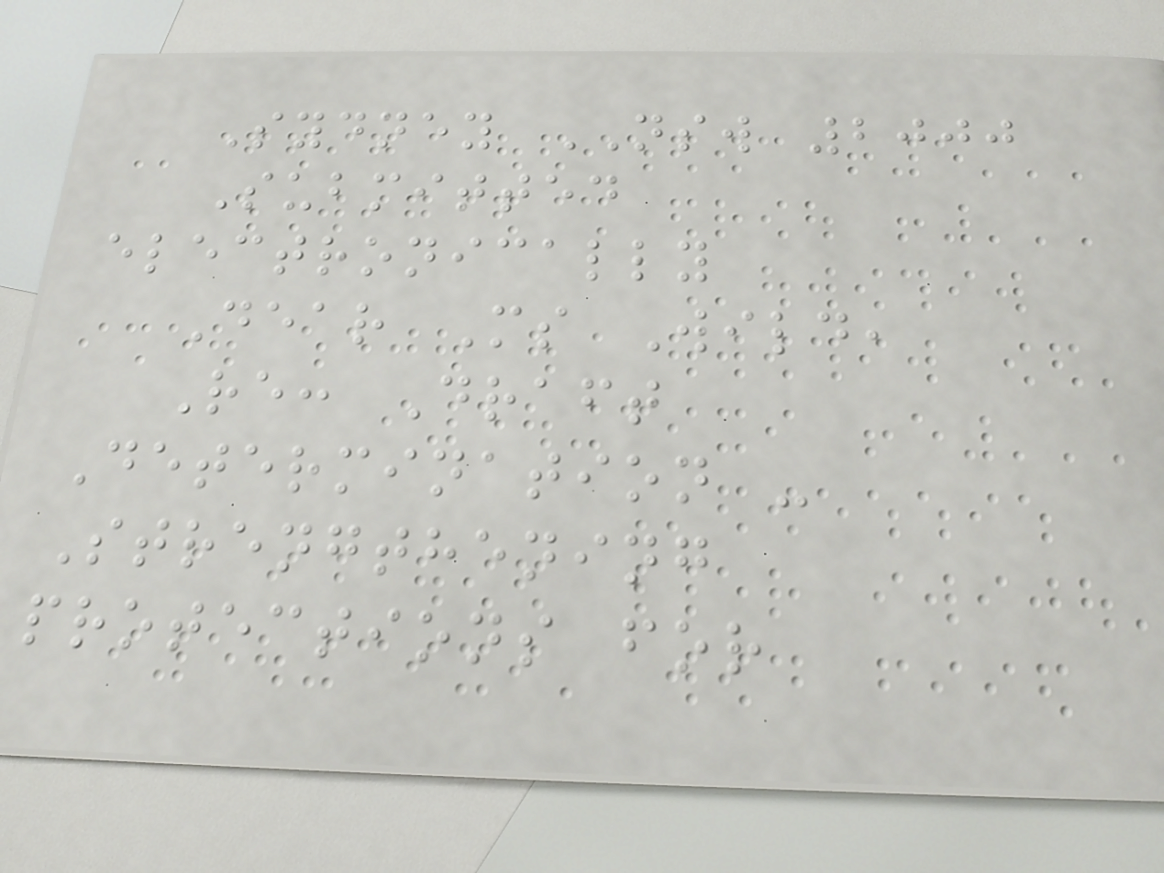Sydney NSW 2000
Submitted
electronically
Dear Ms Wild,
Re: Draft
Determination -
Strengthening
protections for
